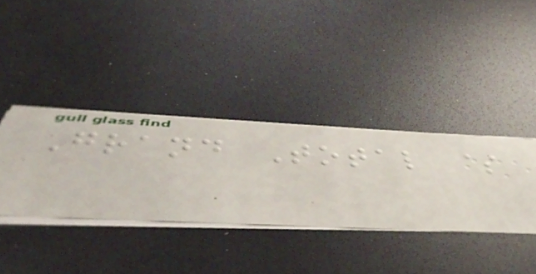Grand Total $
